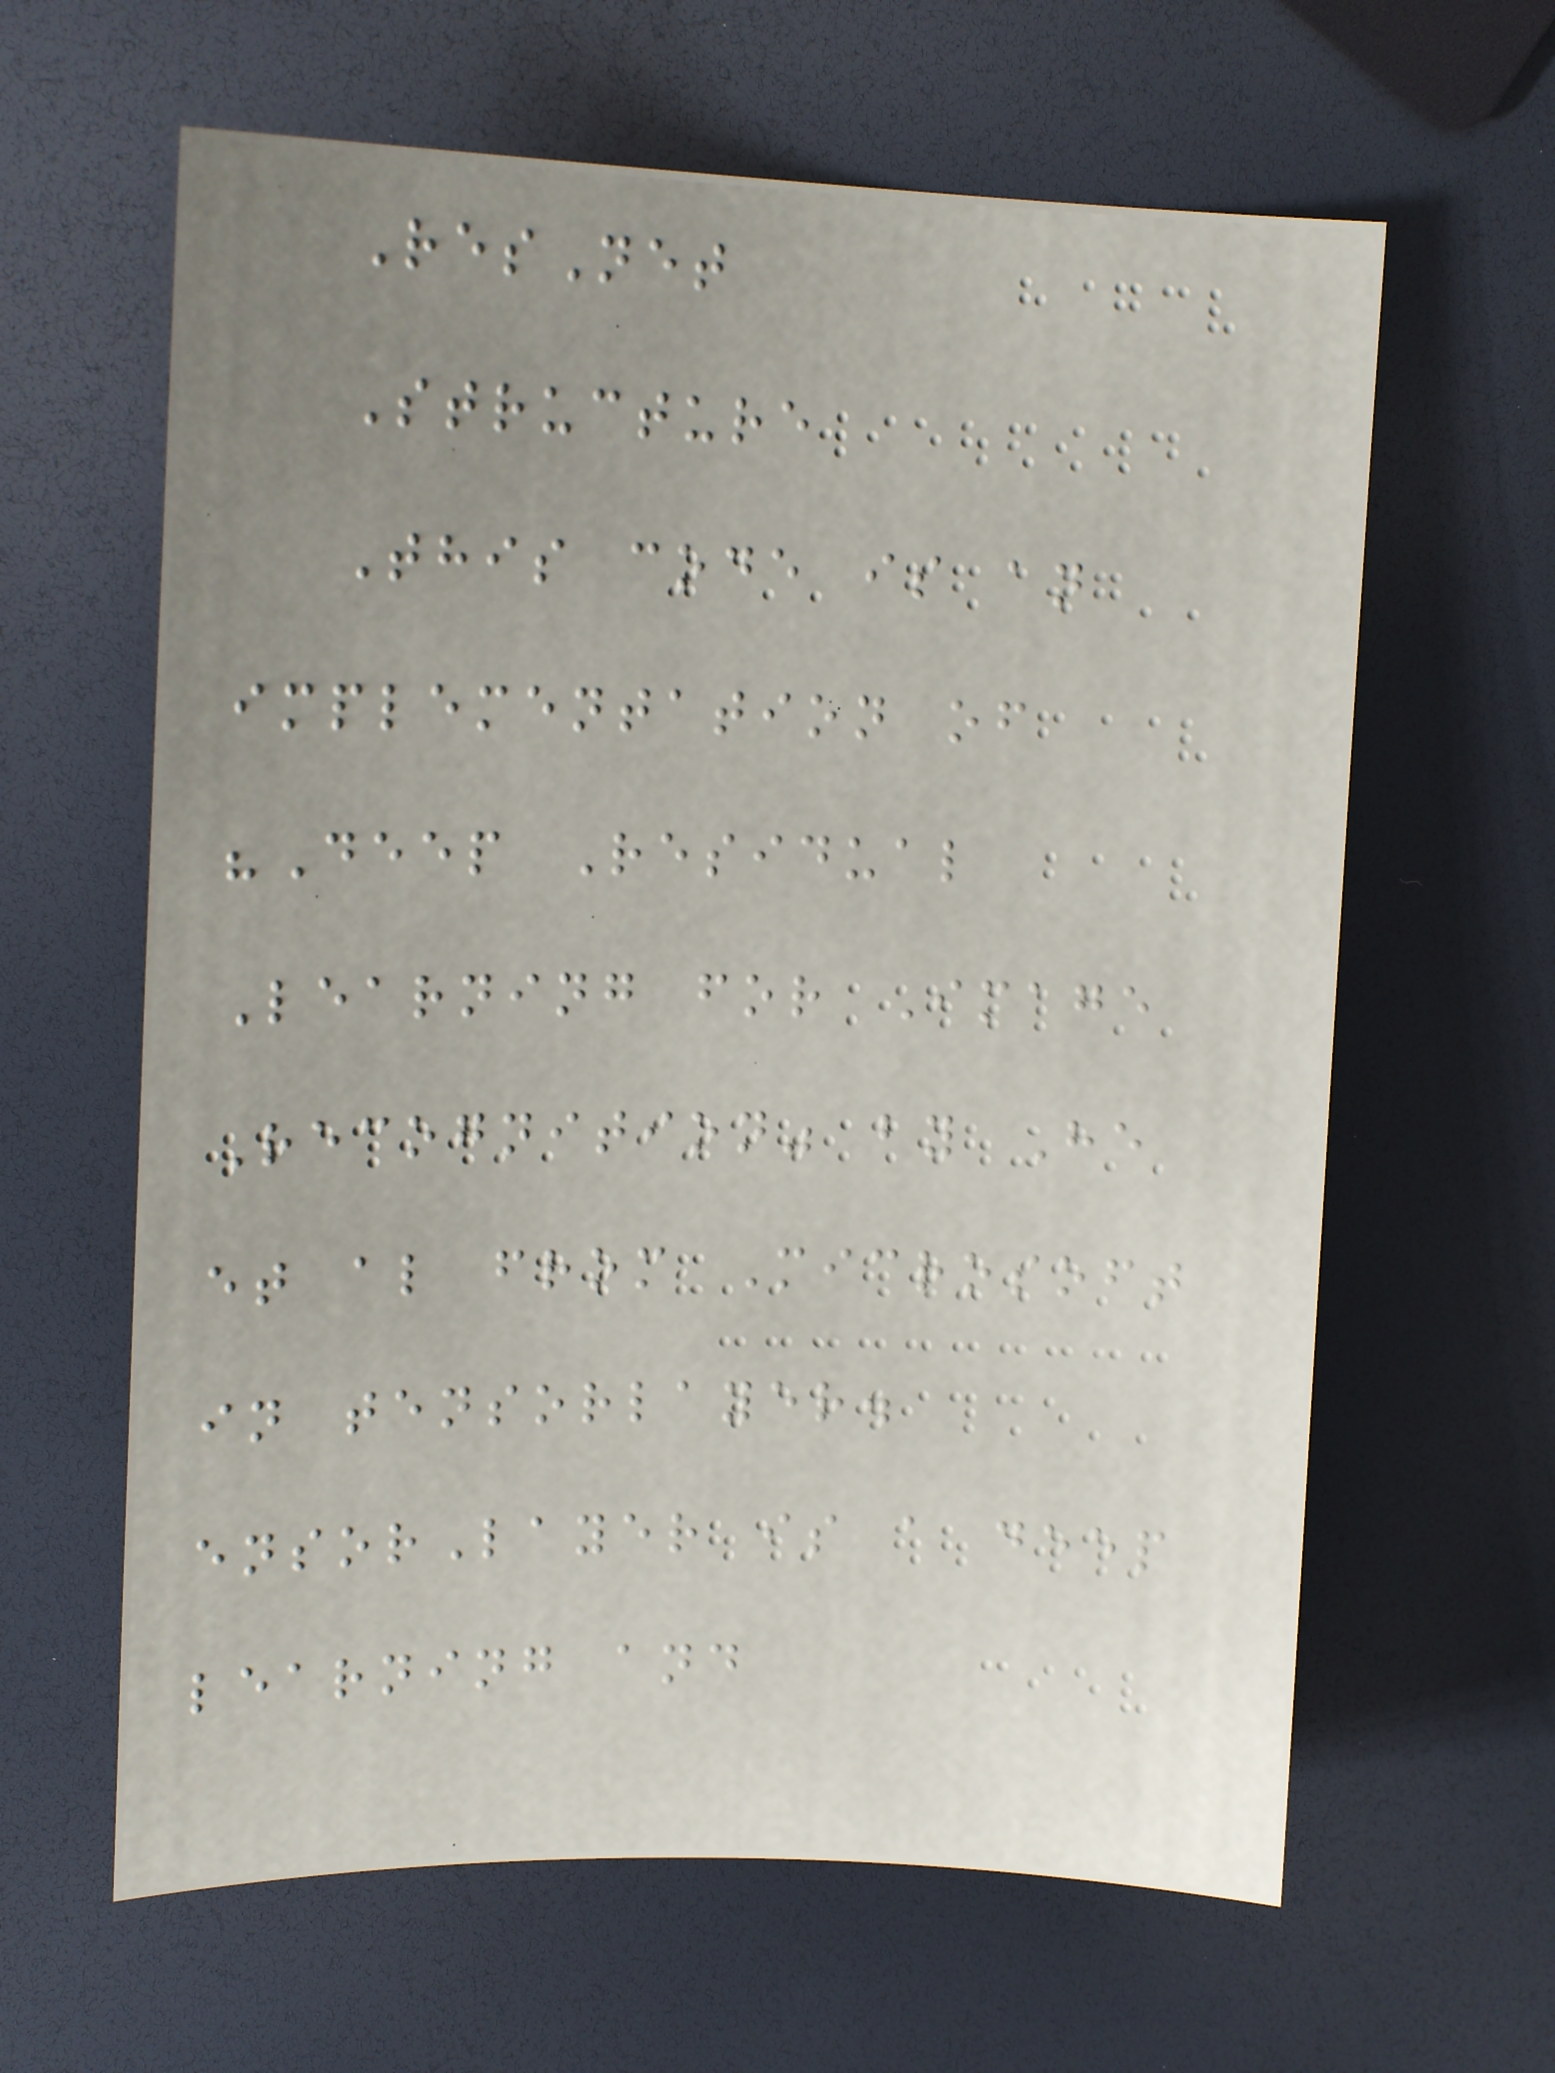ResNet
Structure
This code is an
implementation of
"Deep Residual
Learning for Image
Recognition" by He
et al from Microsoft
in tensorlayer.
ensorLayer is a deep
learning and
